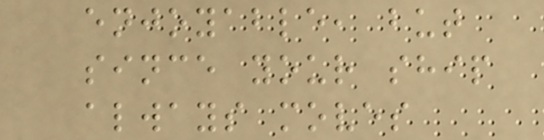enjoyable, but
since your ship
always moves
